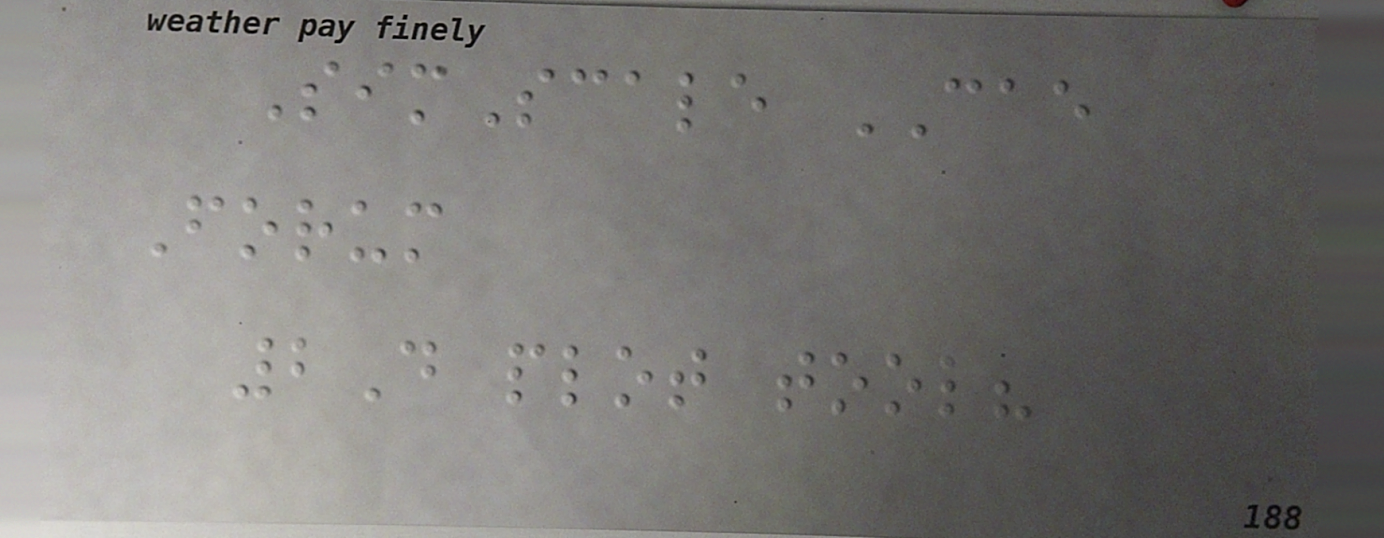SimScale CAE
Forum
2D plot tool?
